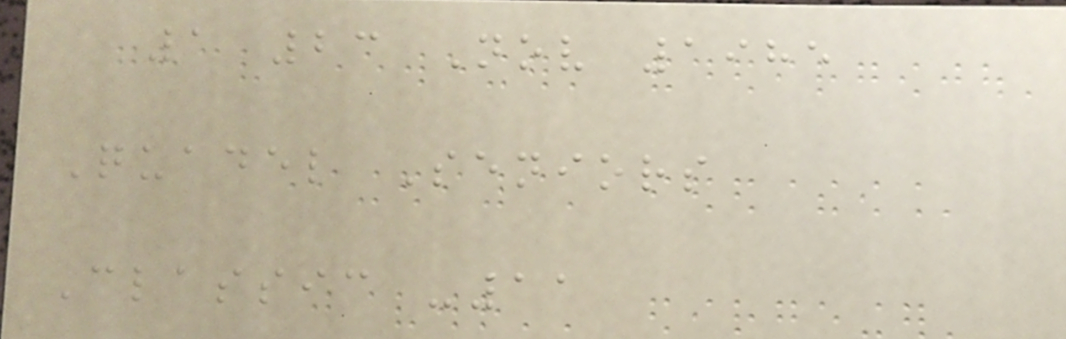1 23 Nov 1985
Quadel Seniors
Classic -11
